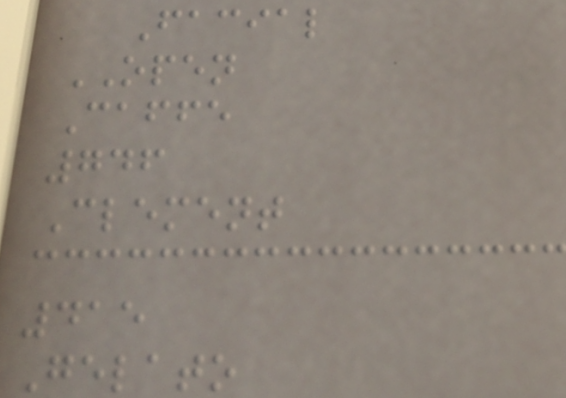Facial
OPEN
Caffe
746
Clement
415
Gelato
